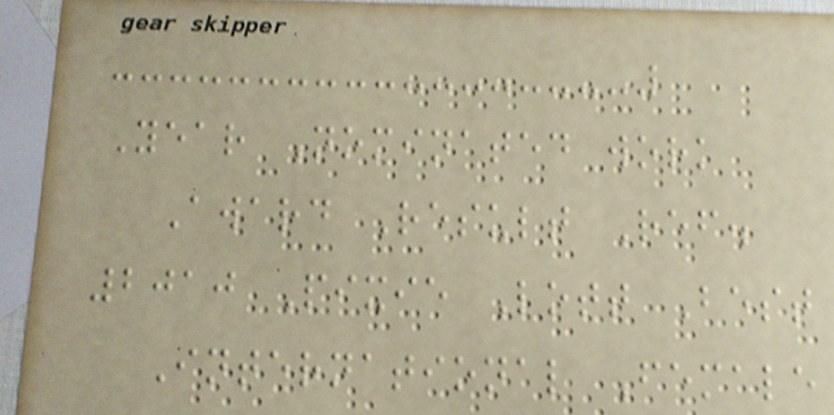Year Nominated work
Award Result Ref.
2010 Pixie Lott Best
International Female
